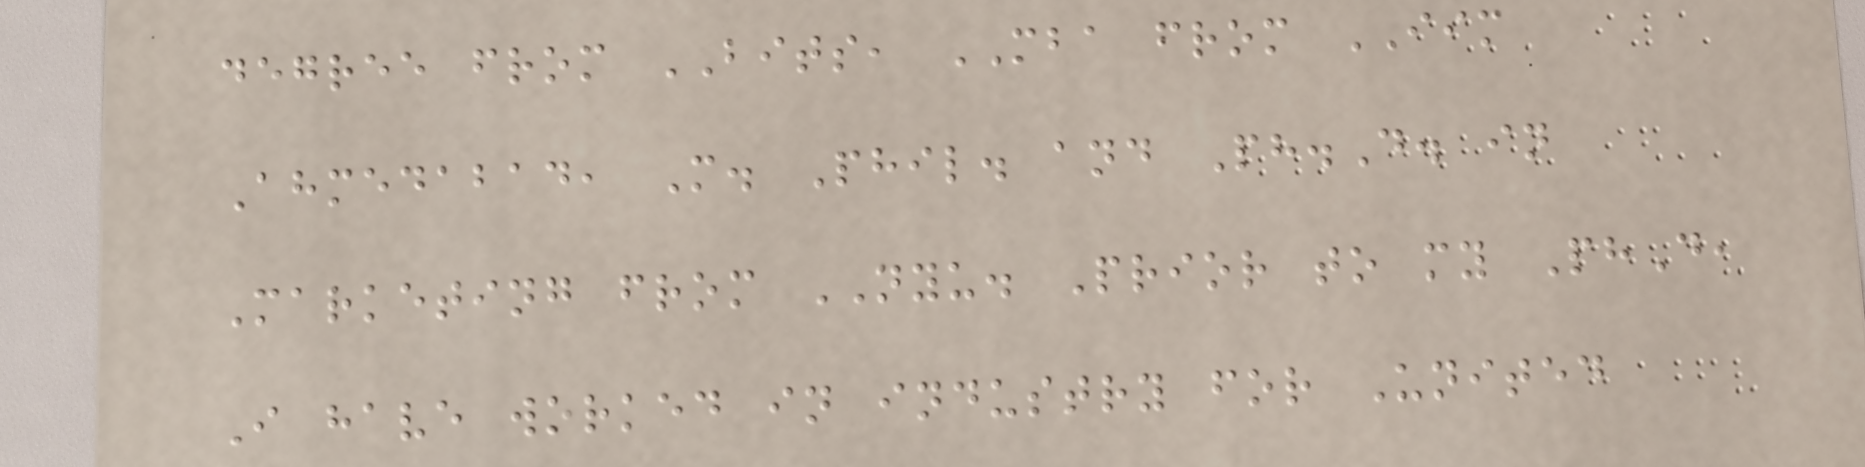degree from BITS, MBA from IIM
Ahmedabad, M. Phil. and Ph.D. in
Marketing from NYU. Prior to my PhD,
I have worked in industry for United
